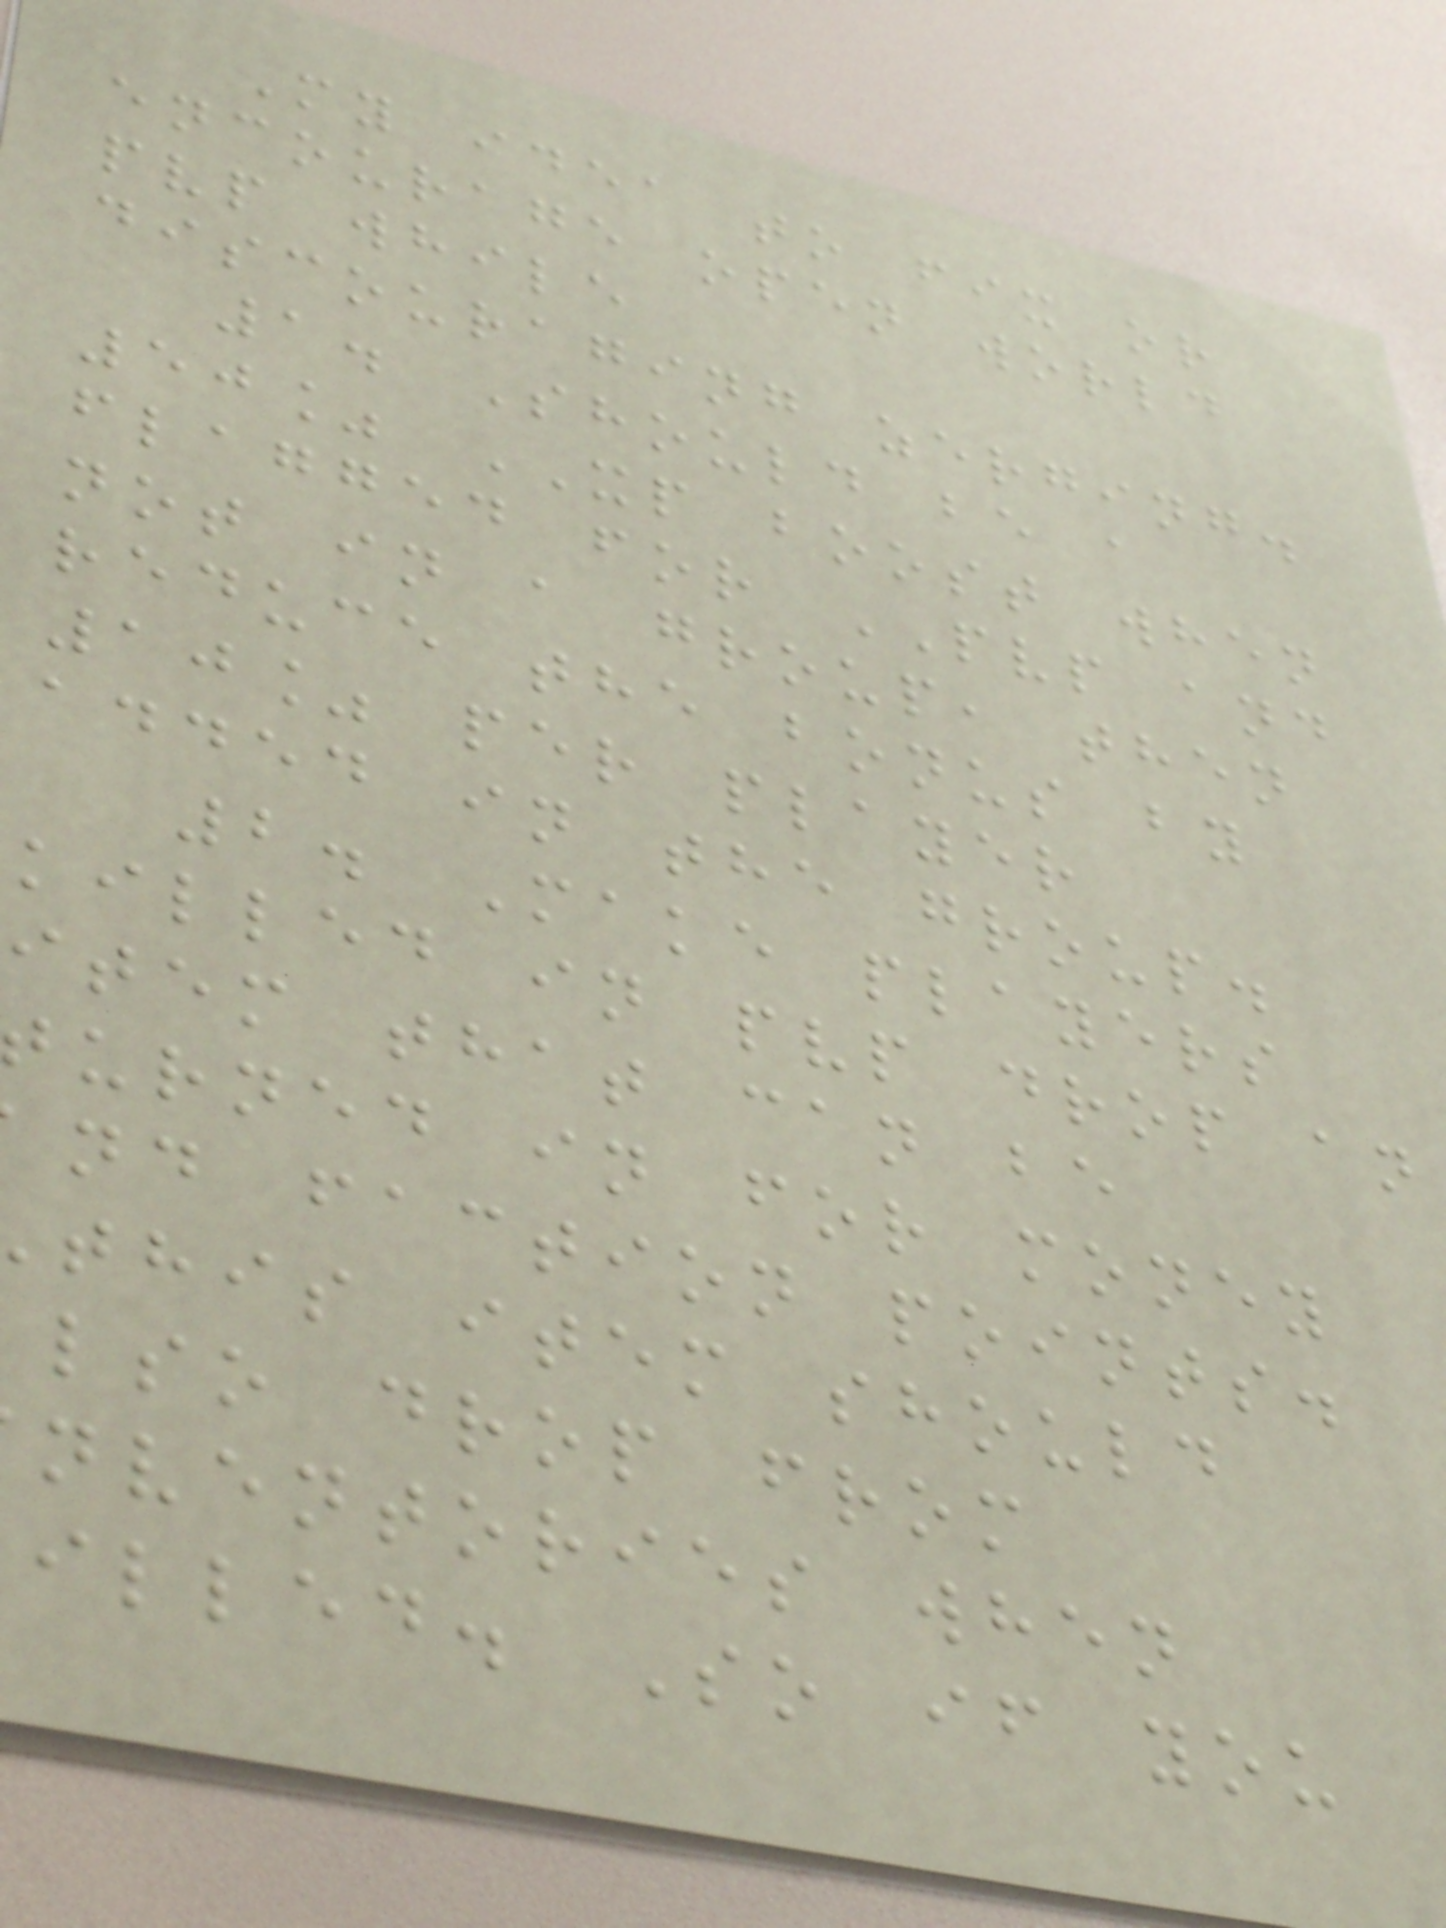My idea to fix or
encourage open world
pvp while
discouraging zerging.
1. Should be a
50% XP boost when
flagged for PVP and
not in a group, then
reduce the bonus by
10% per player
added in the group.
2. Make players
killed in pvp drop an
item that can be
urned in for money
nd faction points.
this item should
lso drop from
nventories when
illed. So if you
